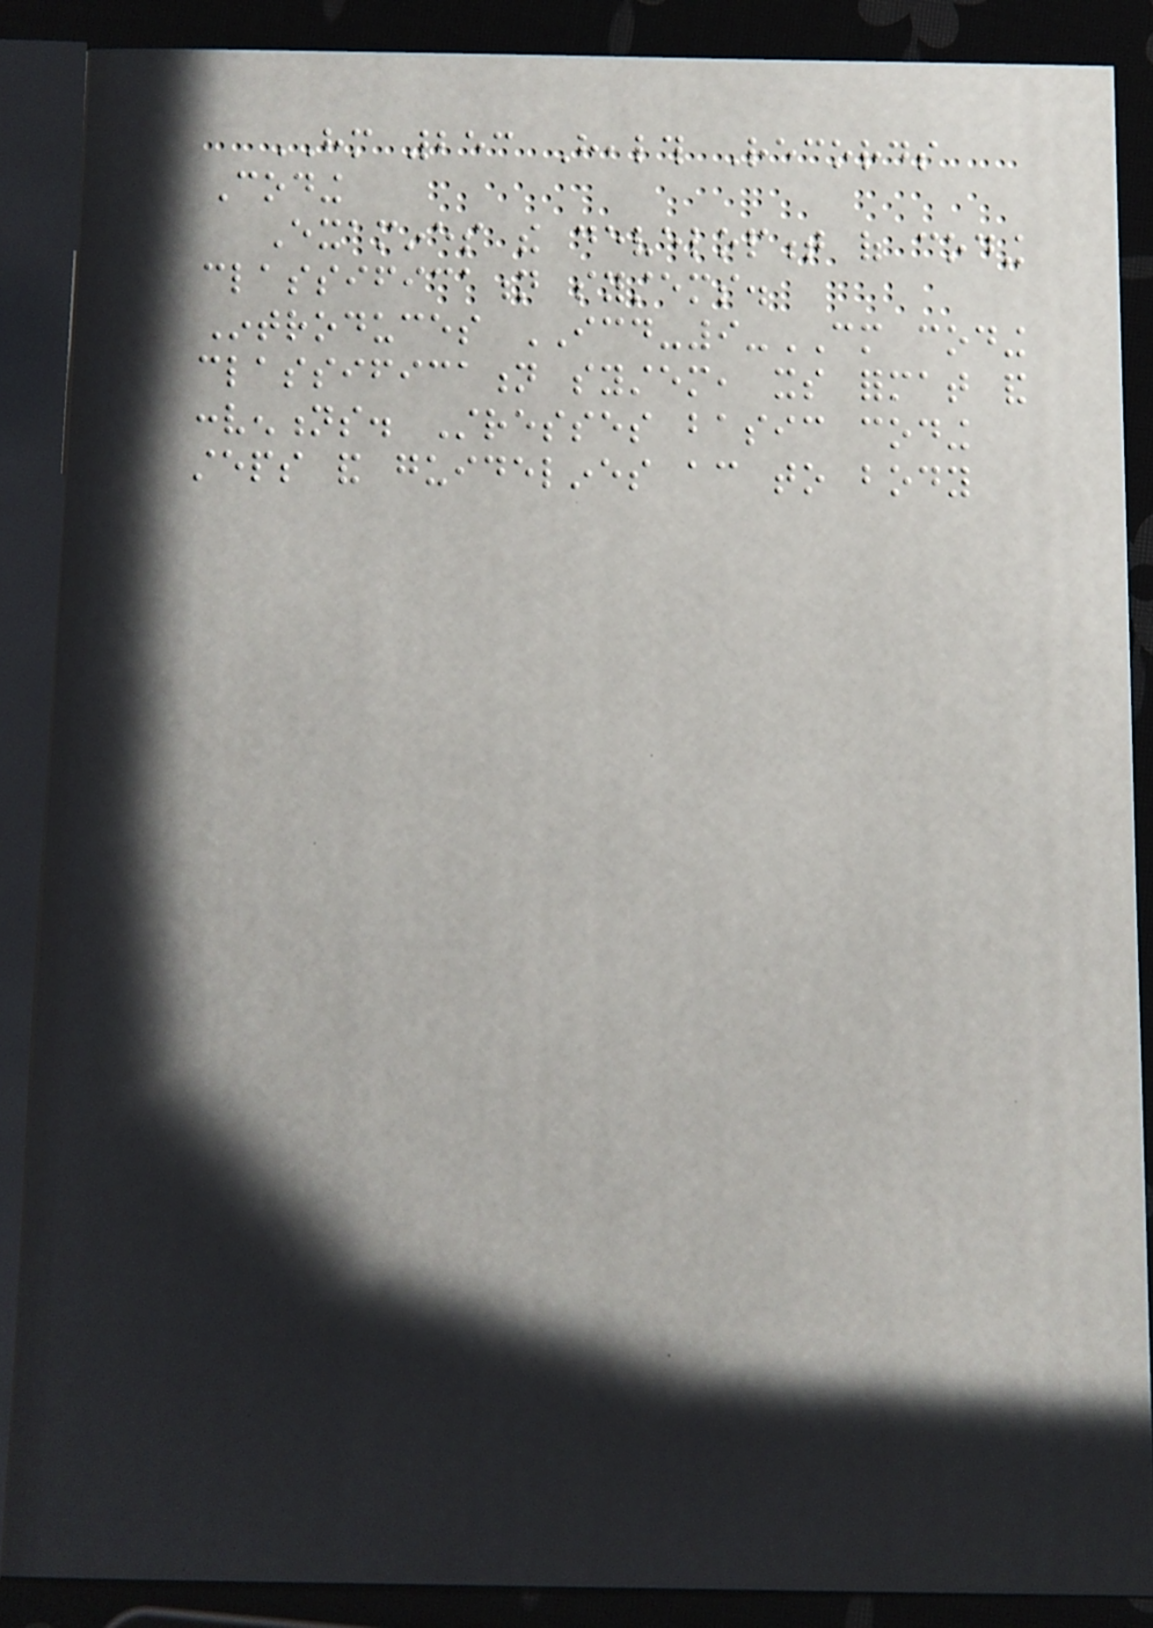HIM 253 Health Records
Coding
Examines the development of coding
classification systems.
Introduces ICD-9-CM coding
classification system, its format and
conventions. Stresses basic coding
steps and guidelines according to body
